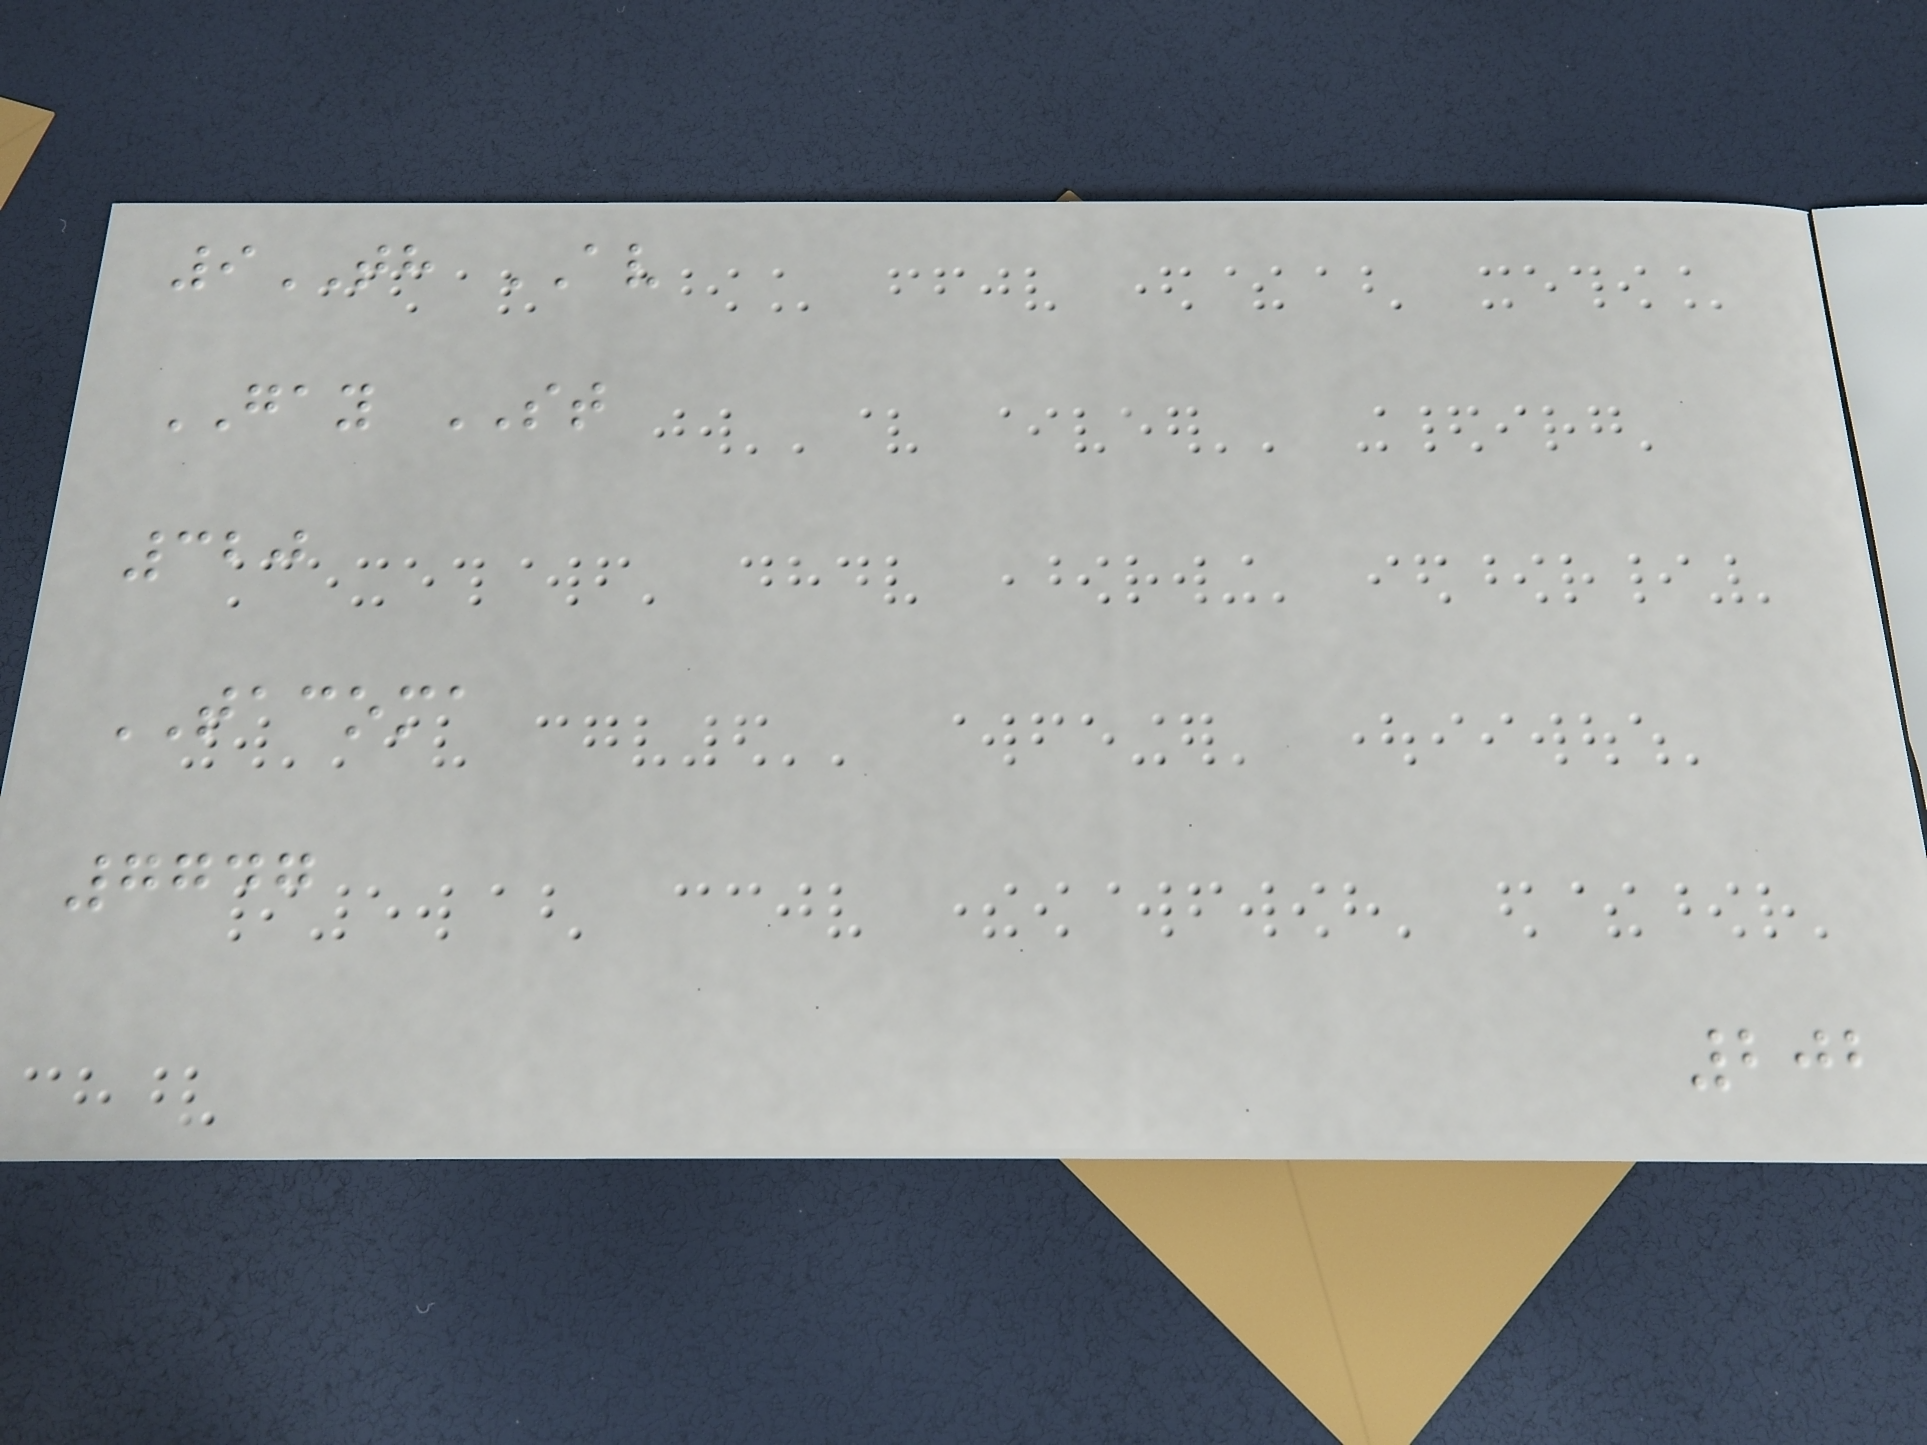9TH AV
GAY ST
320
TACOMA
7747
202
